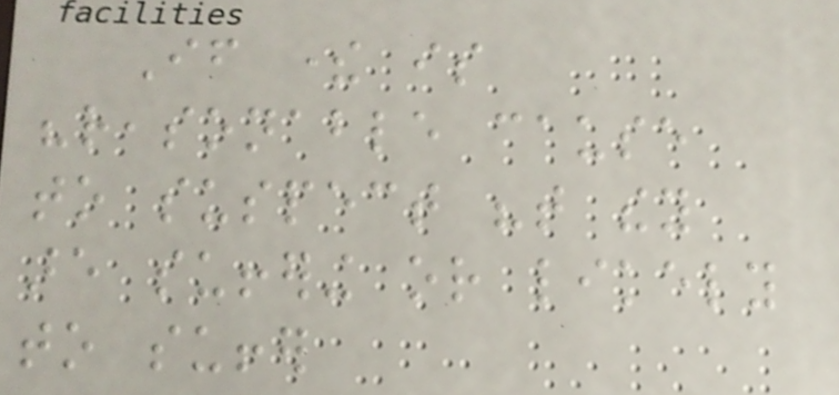If there is
"reasonable cause
to suspect "that they
are suffering or likely
to suffer
